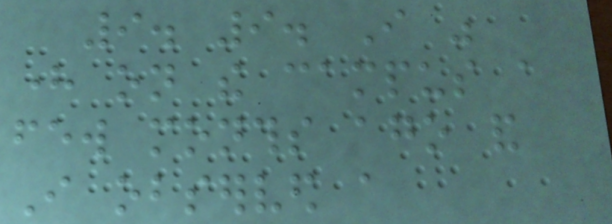9. 9. I was
here on the campus a
few months ago and
I observed a
